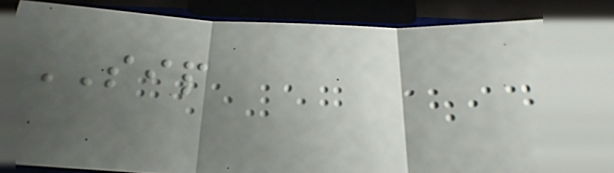SIP
